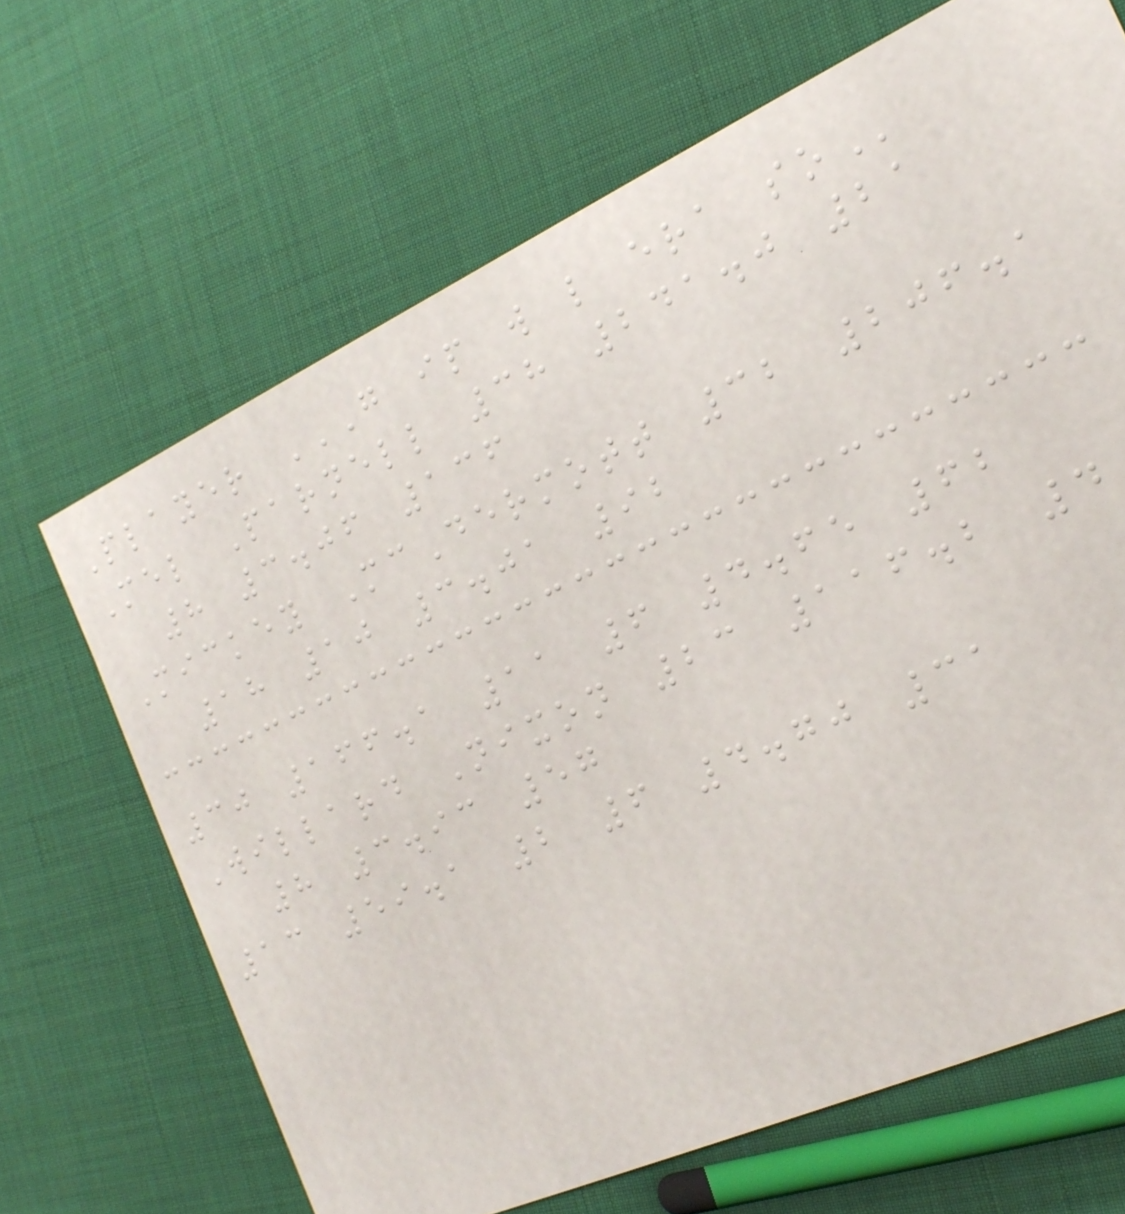Player G IP W L ERA SO
Mel Parnell 38 241.0 21
8 3.06 136
Mickey McDermott 32 206.1
18 10 3.01 92
30 166.1 11 6 4.65 62
Willard Nixon 23 116.2 4
8 3.93 57
13 59.1 2 6 4.70 31
